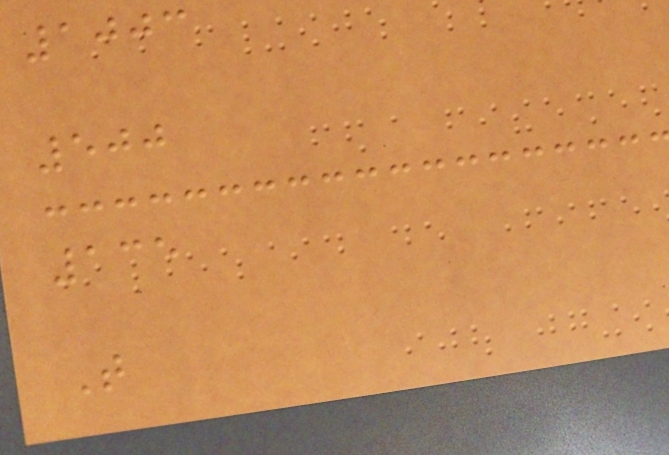1003
500
135
T
